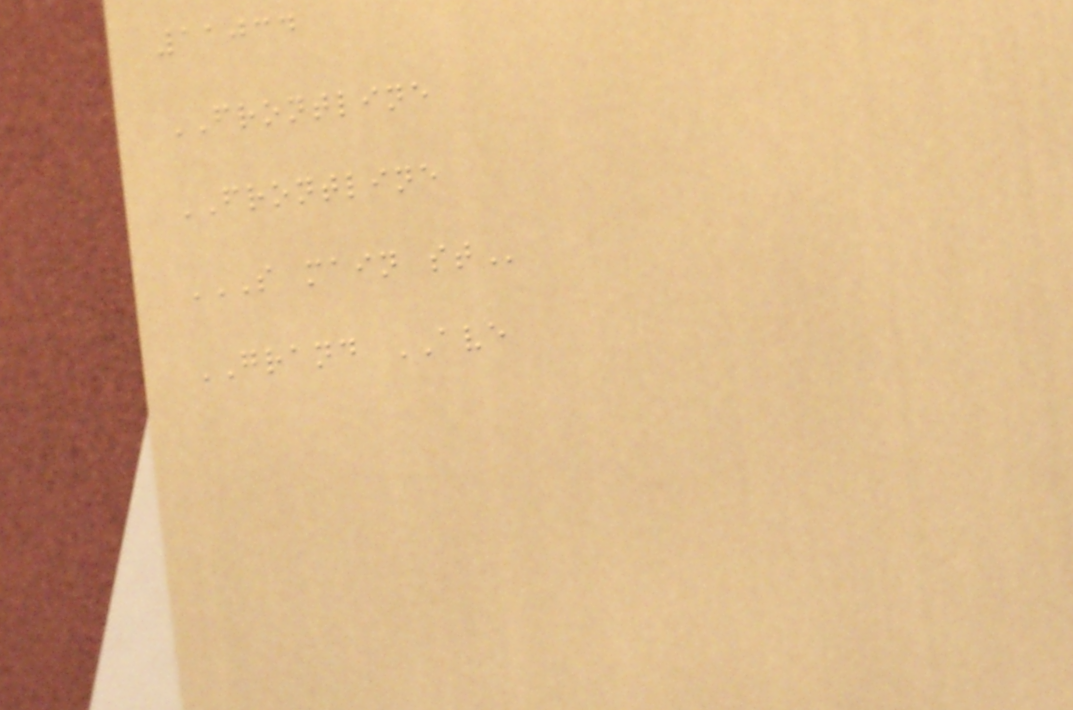11034
FRONTLINE
FRONTLINE
S MAIN ST
GRAND AVE
